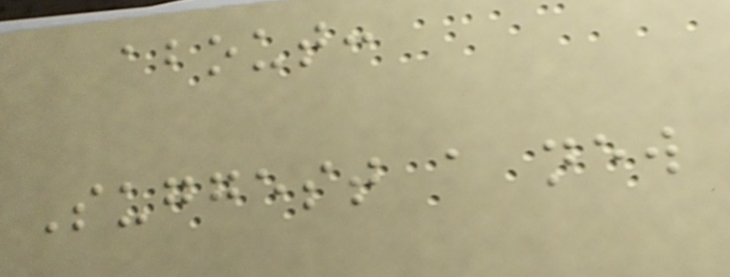about:
Suggest a new
